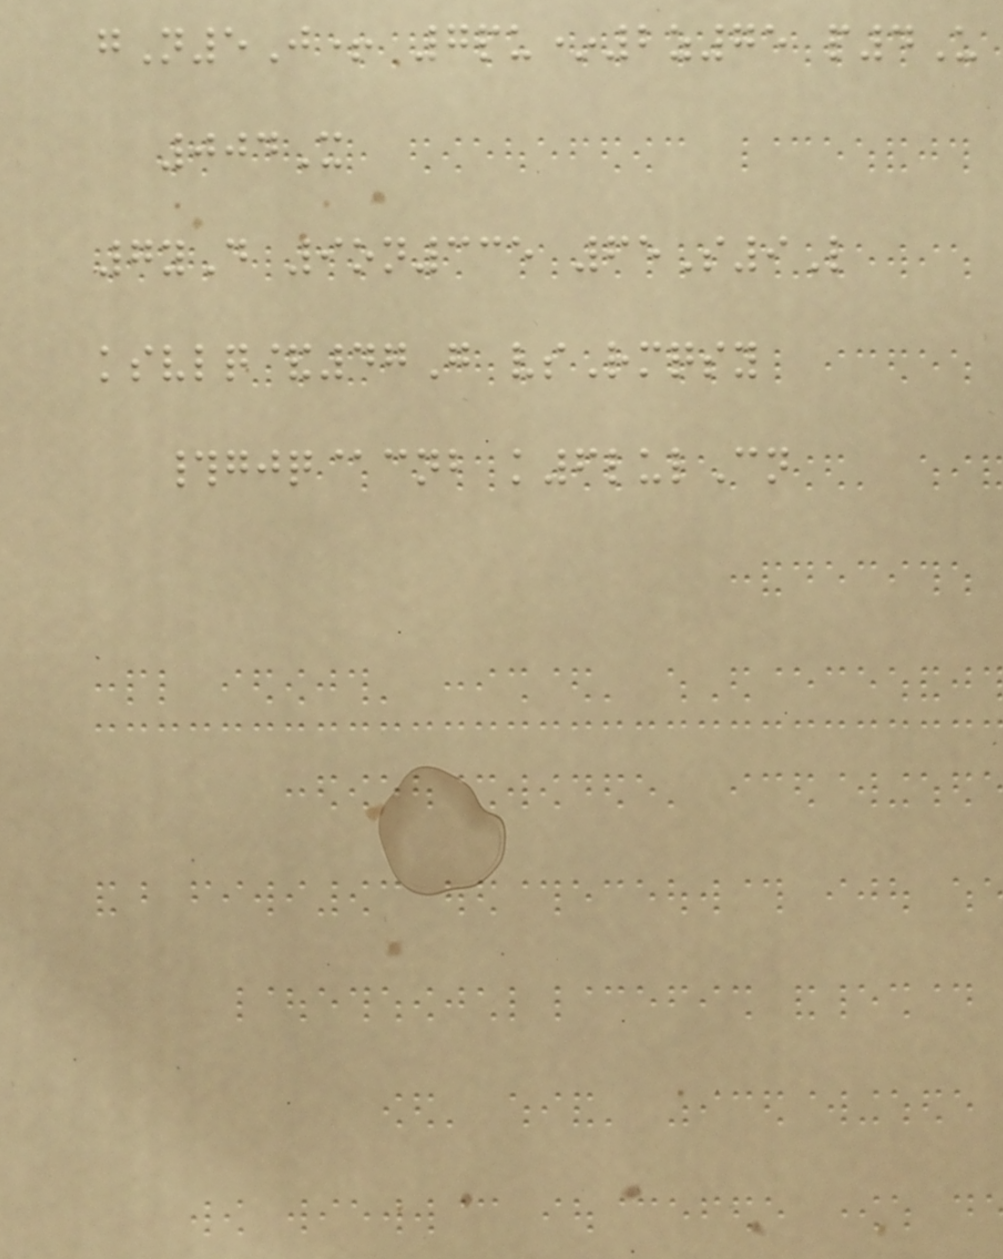gN5J+ 7pu*2z75 p4U
004X
7yD 9on335 65S9L
ksvlq&47G vsRmqsy
#gjq@cnb k6lulCn
